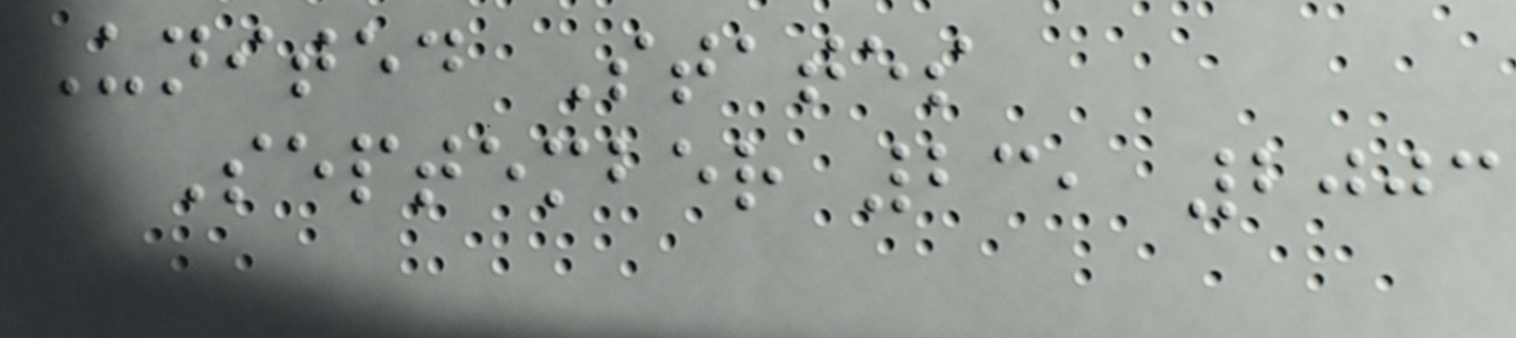United States
September 23, 2003
